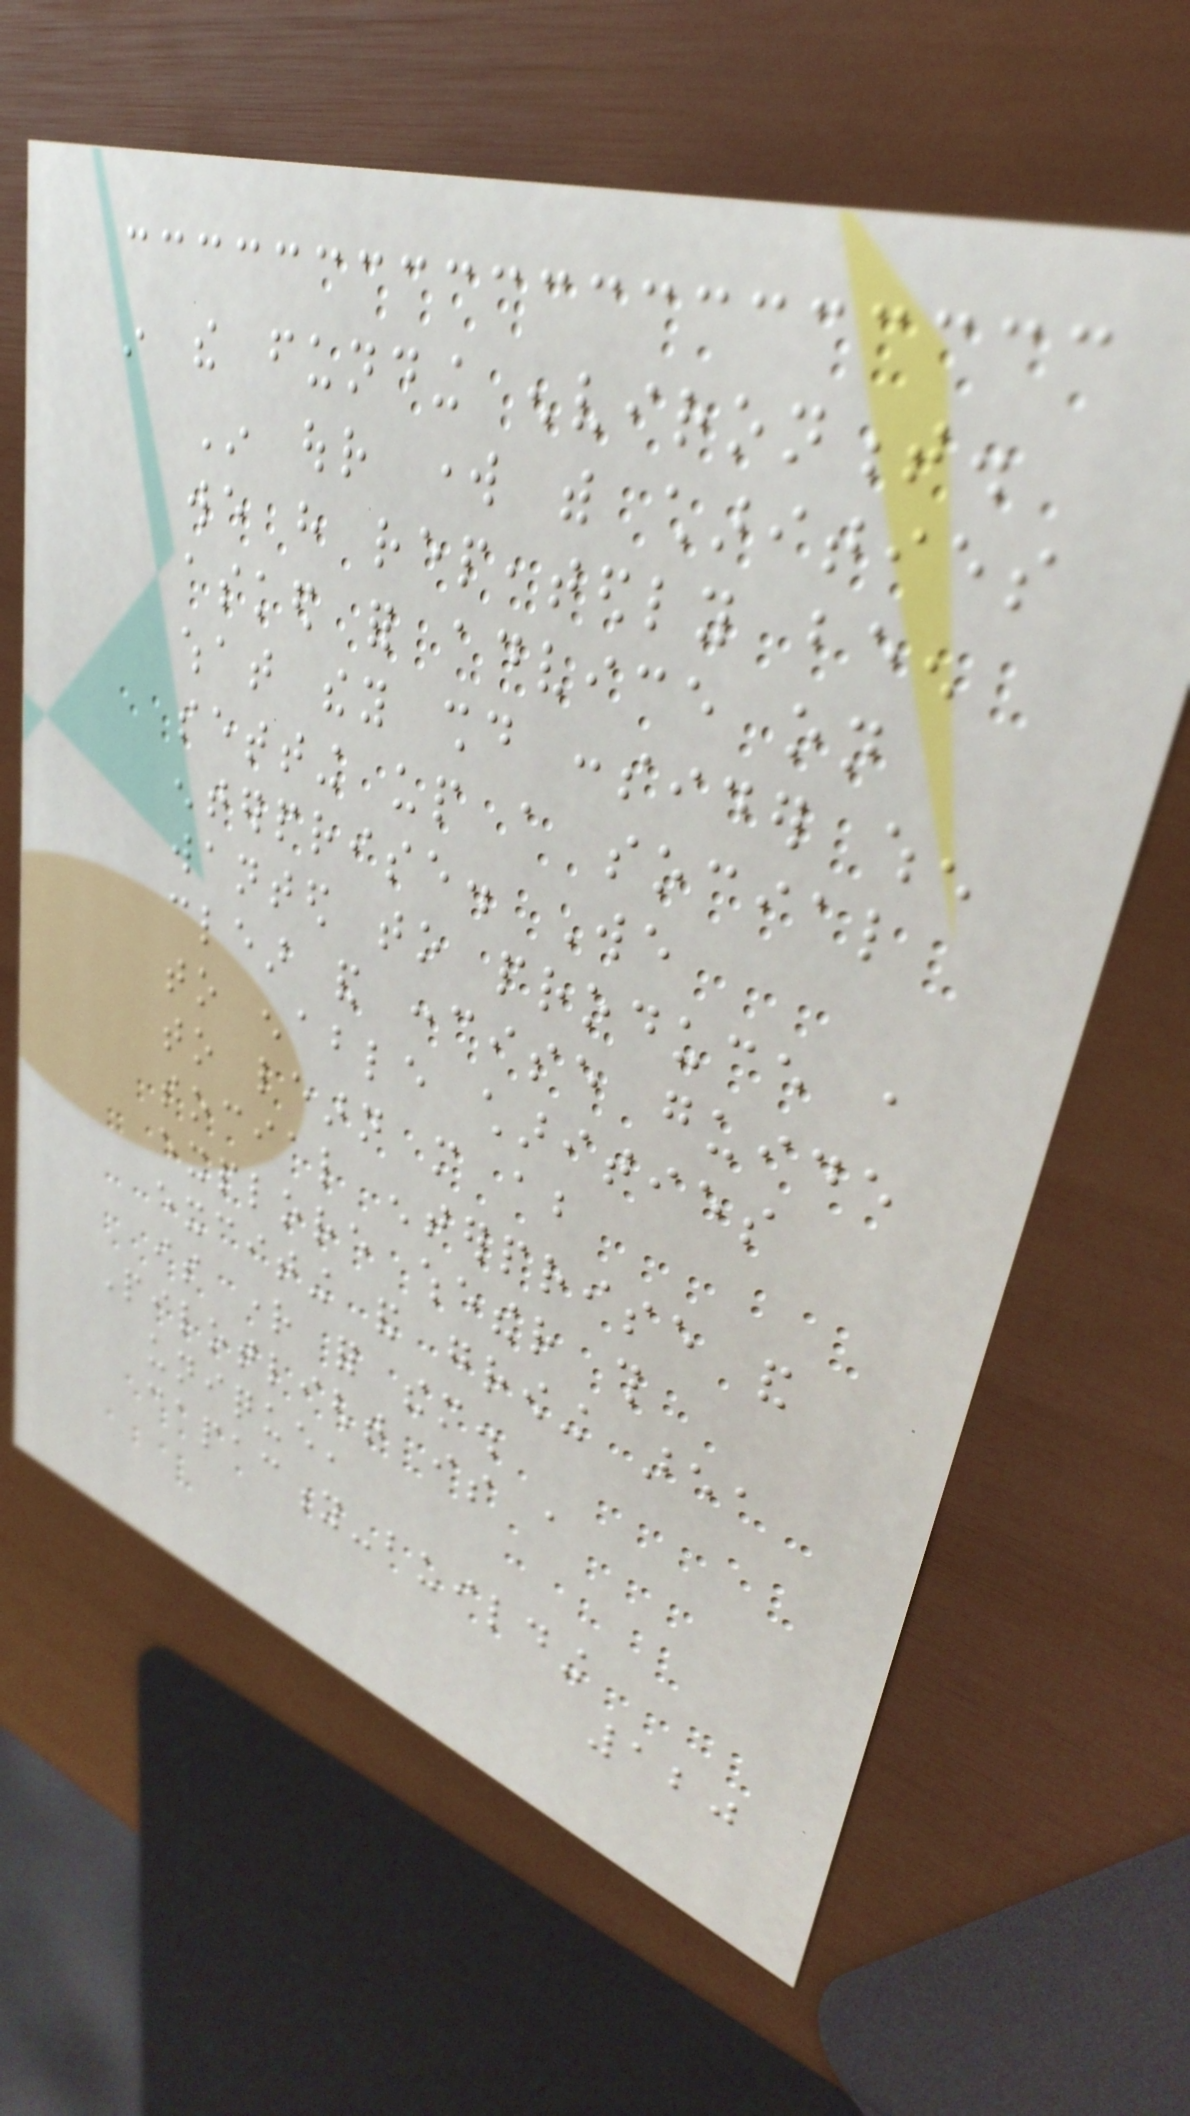in the funding environment.
In our work with charities
we have repeatedly been
asked for advice on
what they should consider when
setting up a social
enterprise. We
wanted to produce a
clear and concise guide
to enable charities
to learn more about
social enterprise and
explore whether this
exciting and growing area
is right for them.
Pilotlight is a
unique,
capacity-building
120
